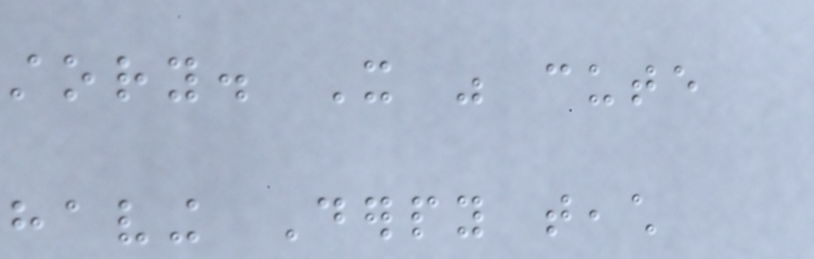story. It was cute
having Derpy teach
